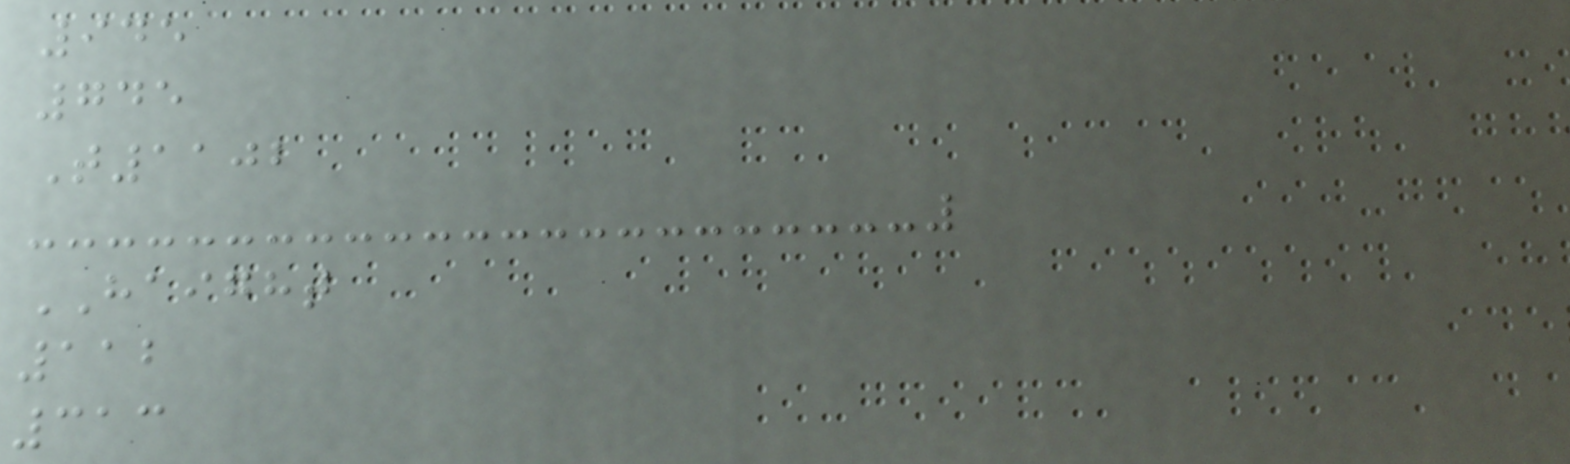945
745
T1102
HAIGHT
112
313
